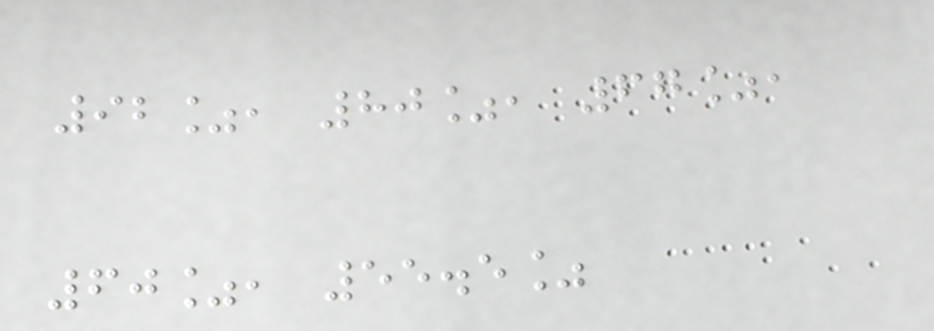92%, 80%, 67%,
60%, 55.5%
